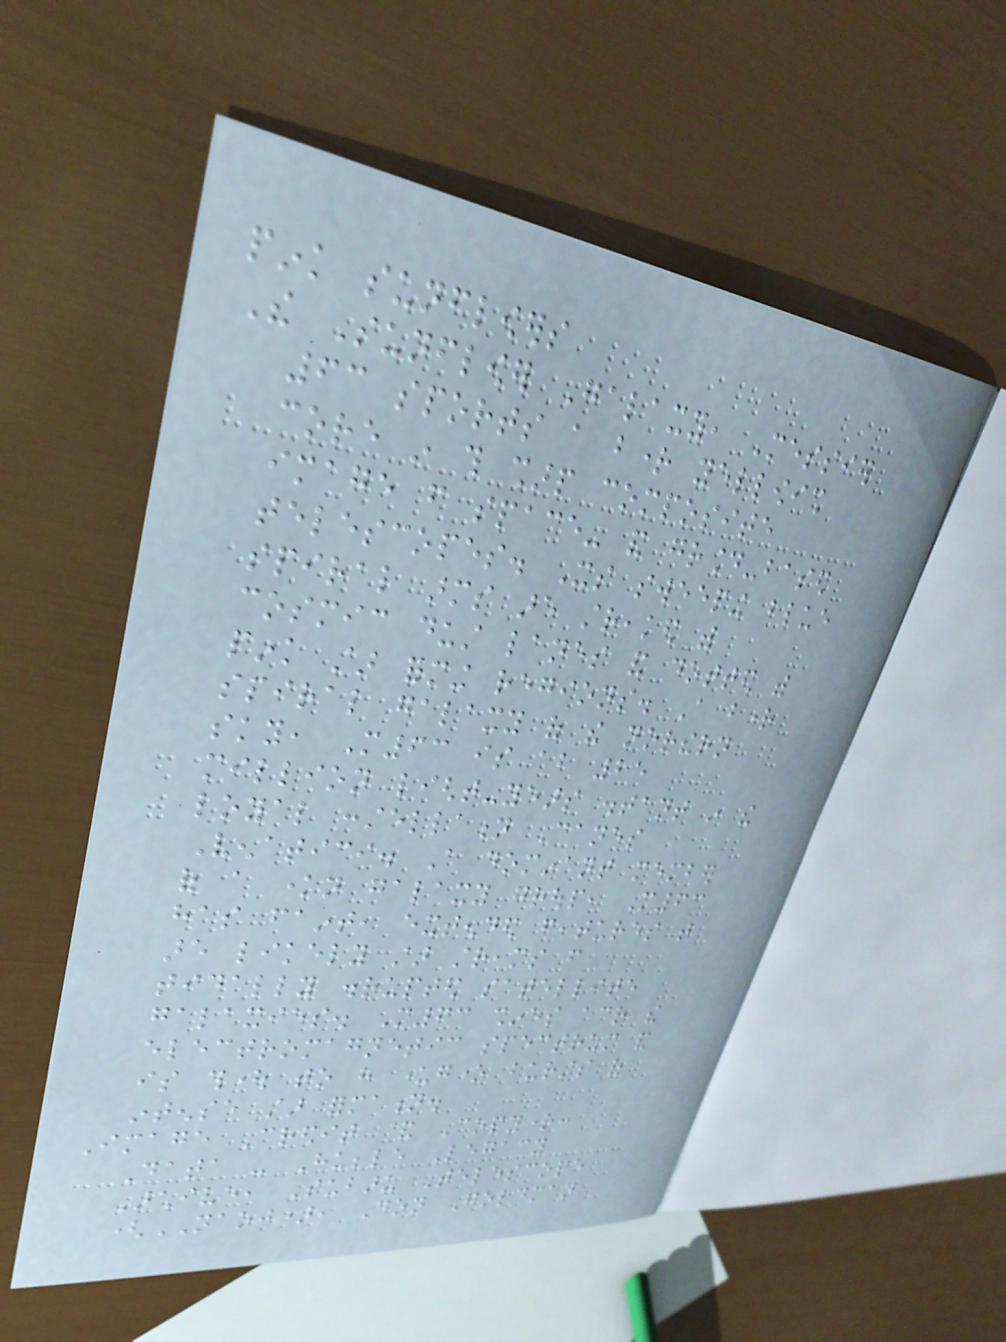pink sunflowers
The Sunflower Galaxy, Messier
63 sports a bright yellowish
core in this sharp composite
image from space- and ground-based
telescopes. Its sweeping blue
spiral arms are streaked with
cosmic dust lanes and dotted with
pink star forming regions. A bright
spiral galaxy of the northern
sky, M63 is about 25
million light-years distant in the
loyal constellation Canes
Venatici. A dominant member
of a known galaxy group, M63
has faint, extended features that
are likely star streams from
tidally disrupted satellite
galaxies. M63 shines across the
electromagnetic spectrum and
is thought to have undergone bursts of
intense star formation.
Image Credit & Copyright:
Data - Hubble Legacy
Archive, Subaru Telescope
(NAOJ), Don Goldman
